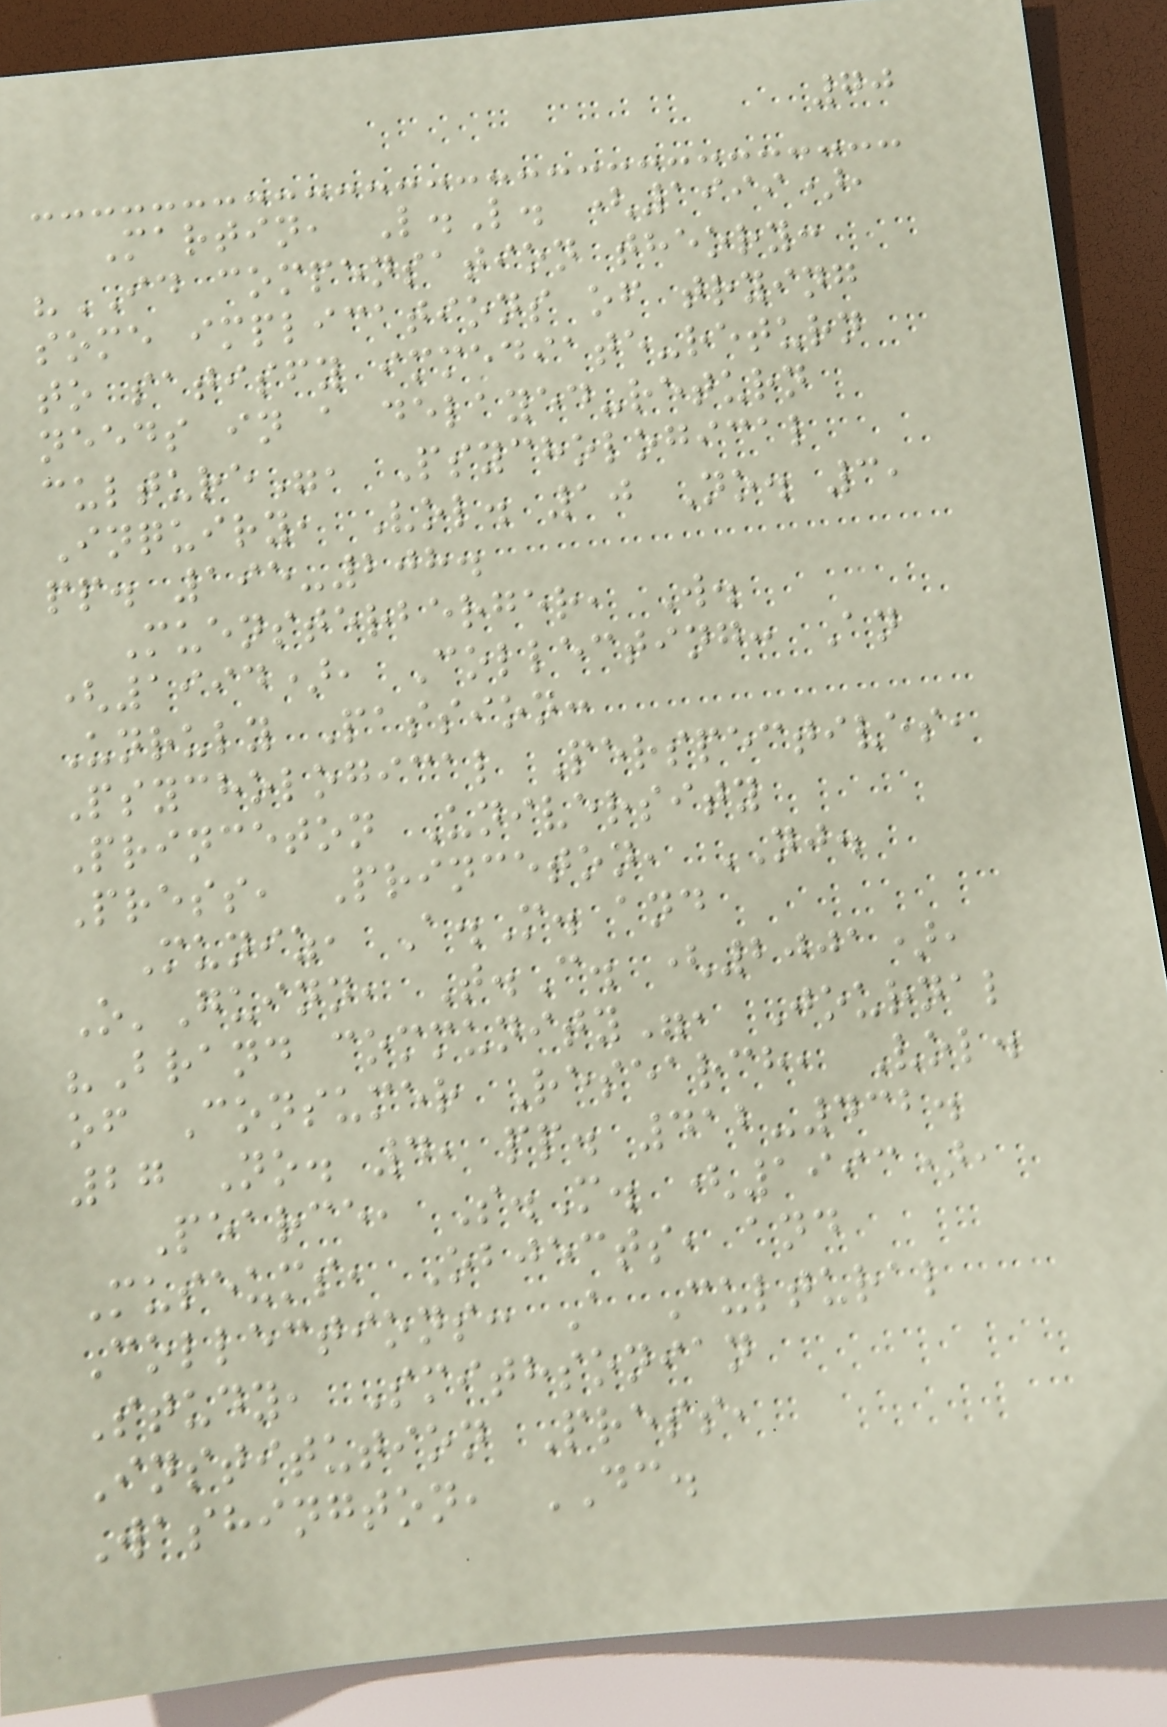70
Martin, L.L. (1999),
"ID compensation theory:
some implications of trying
to satisfy immediate-return
needs in a delayed-return
culture", Psychological
Inquiry, Vol. 10 No. 3,
pp. 195-208.
Muensterberger, W.
(1994), Collecting: An
Unruly Passion:
Psychological Perspectives,
Princeton University
Press, Princeton, NJ.
Muniz, A.M. and
O'Guinn, T.C. (2001),
"Brand community", Journal
of Consumer Research, Vol.
27 No. 4, pp. 412-432.
Pearce, S.M. (1993),
Museums, Objects, and
Collections: A Cultural
Study, Smithsonian
Institution Press,
Washington, DC.
